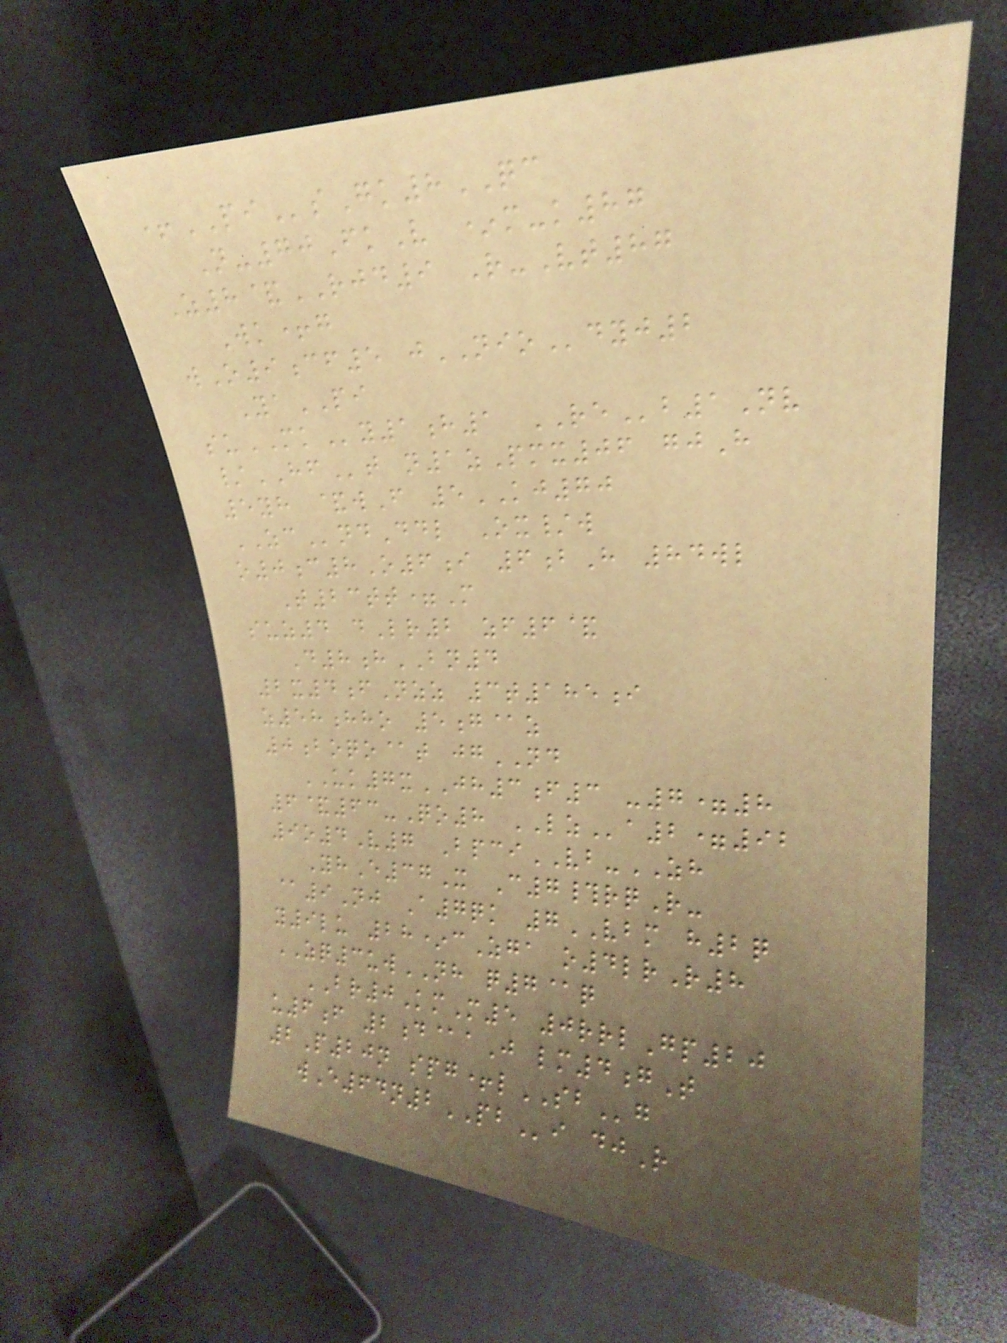+PIsGk8QC
N-70FkV *m-k87
Z8&RJD9 R-Vt87
Wk+g
wO9cf5 jNIOdyj2
YaPI
suMKy1h1 REb1Nv
/HFt n1zPmx06 gjH
5yh &wF 5KJ70
ZCndDdl Ox/w
o0c8O6i 6bH 84wl
T23tt=M
suz4 dLr2 zf6&
D8hBN4
2x4fNzz 3t185i
z58hho 5g@z
0boqo@t jgND
UK7xJH3f3 -7=8
6&63-Qo8 LZa2=92
9o4V7 BpciVB-ZH
YhE37X C7#rqR-
@9Nj A7qk 7VBM h2q
y9lu 28*cZga o4lrR8
ZQ3uwNH q7@q
BR0KmM5 0rrlGp20
u6f 2d@aJ lm4gT
2P20n spg+lSBg
wE64n2PBi djR
